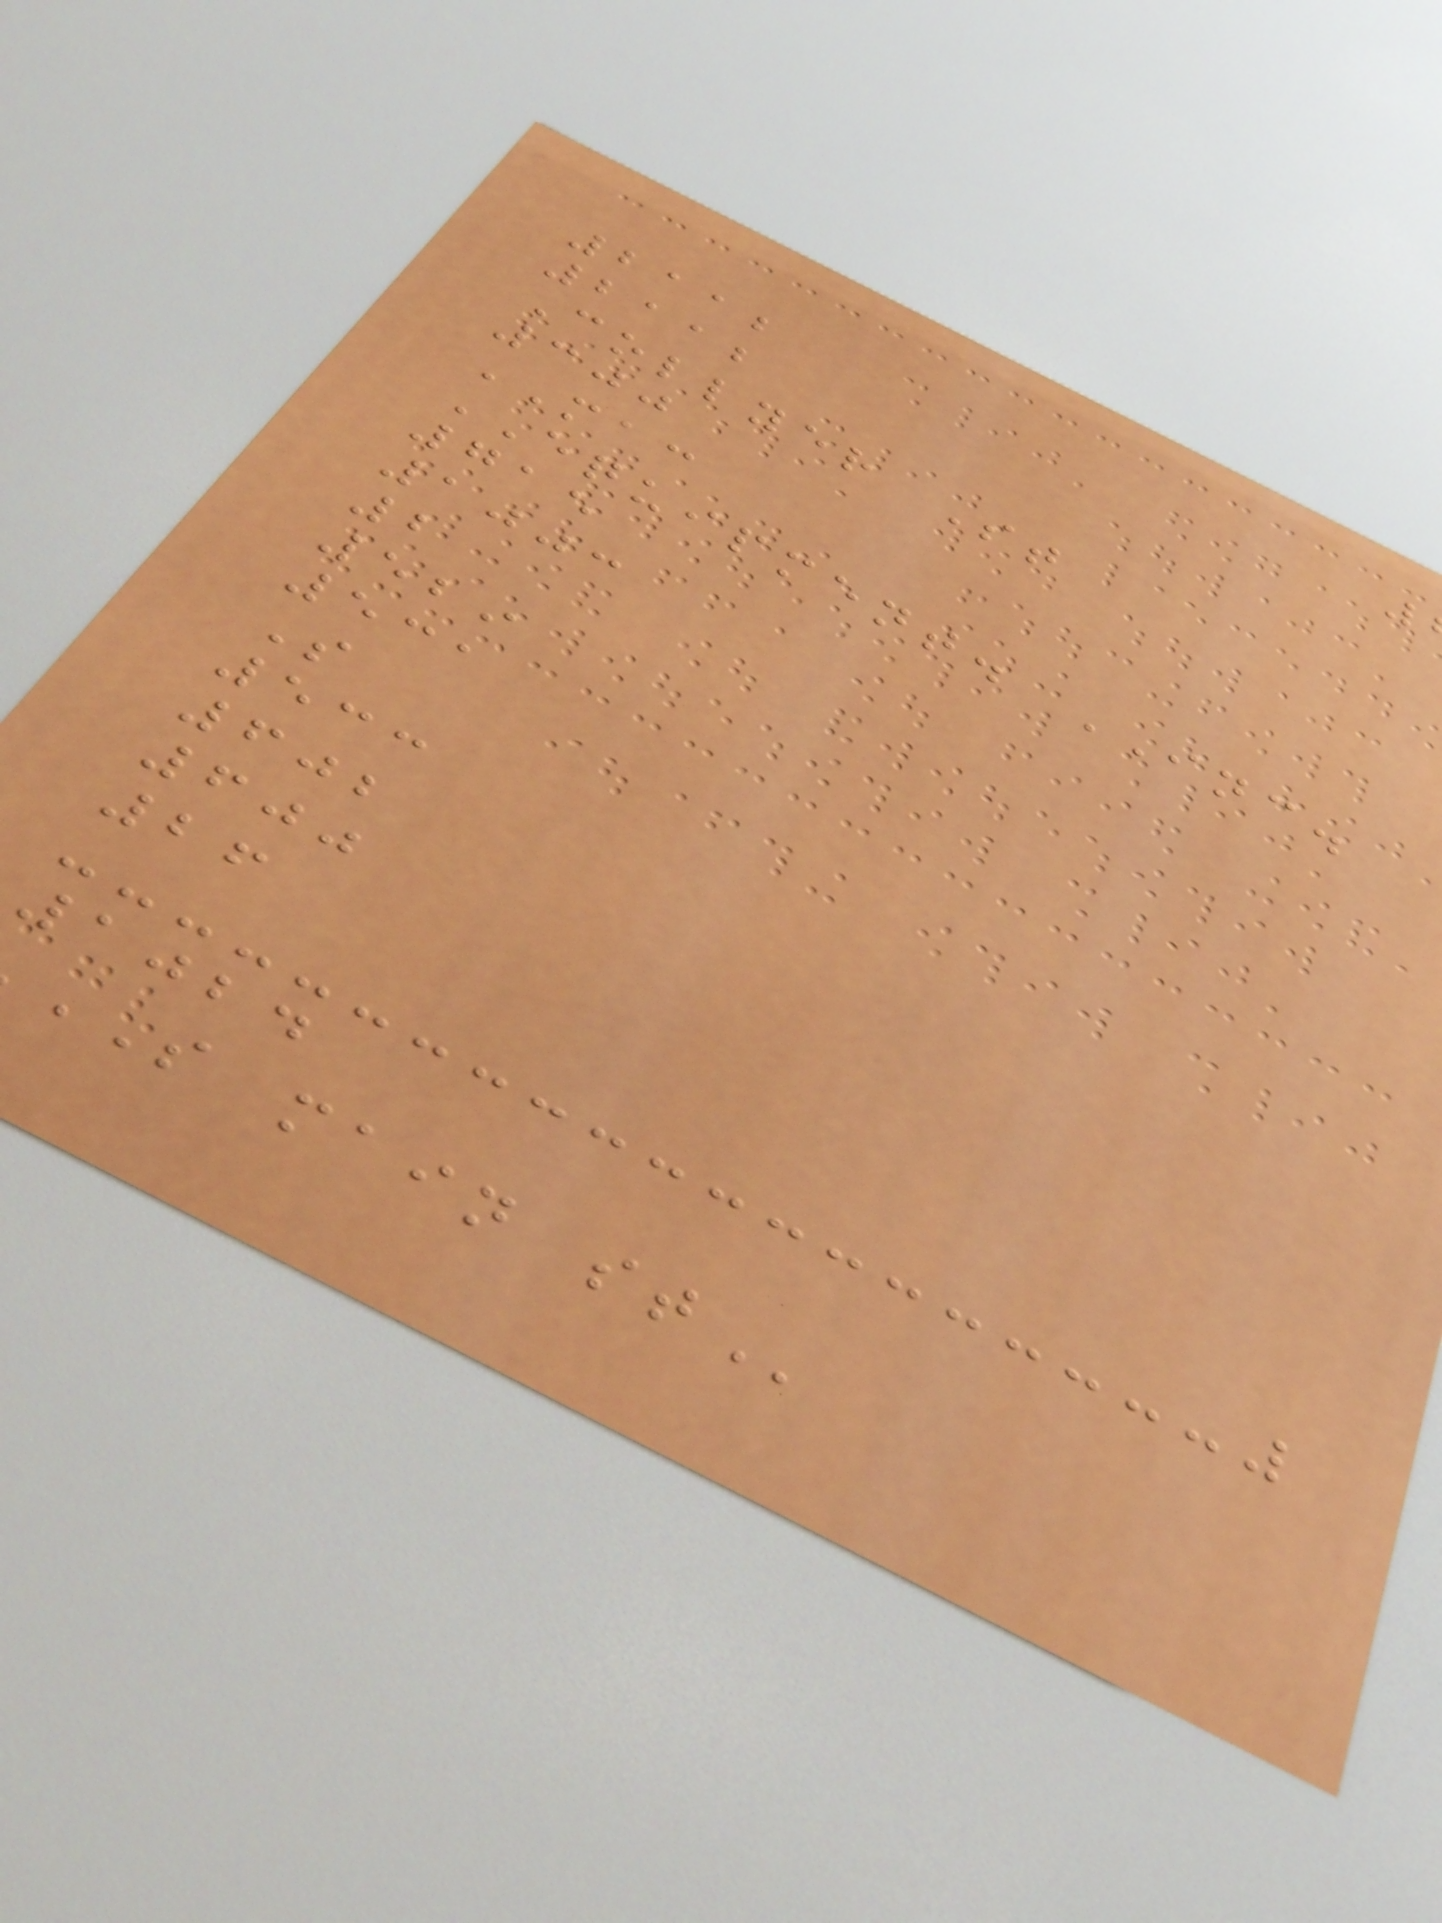2112
2112
Collyer St
300
MAC
EQUIPMENT. INC.
715
1003
2
529
531
S
533
602
600
26
1024
S main
